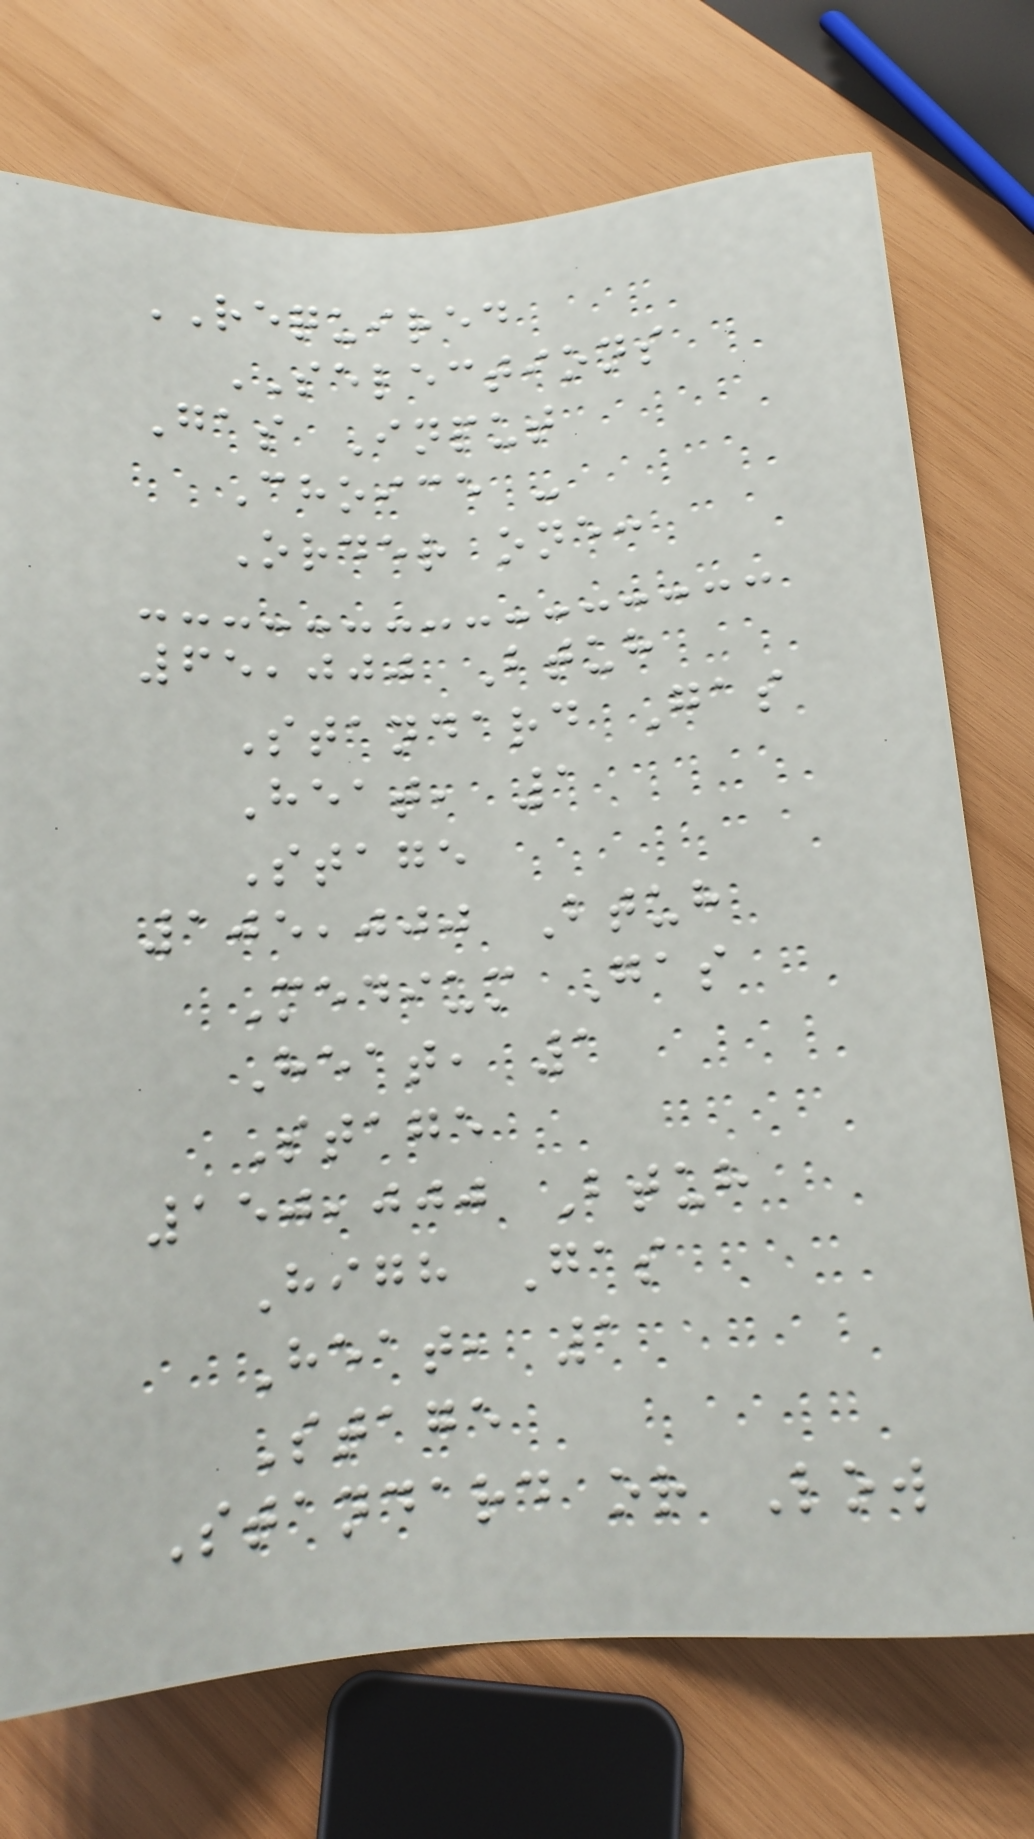REQUIRED
SELECTIONS
Gas Input
Choice -
Order one:
65,000 Btuh
Standard Gas
Heat, 1
Stage
105,000 Btuh
Medium Gas
Heat, 1
Stage
150,000 Btuh
High Gas
Heat, 1
Stage
Standard or Low
